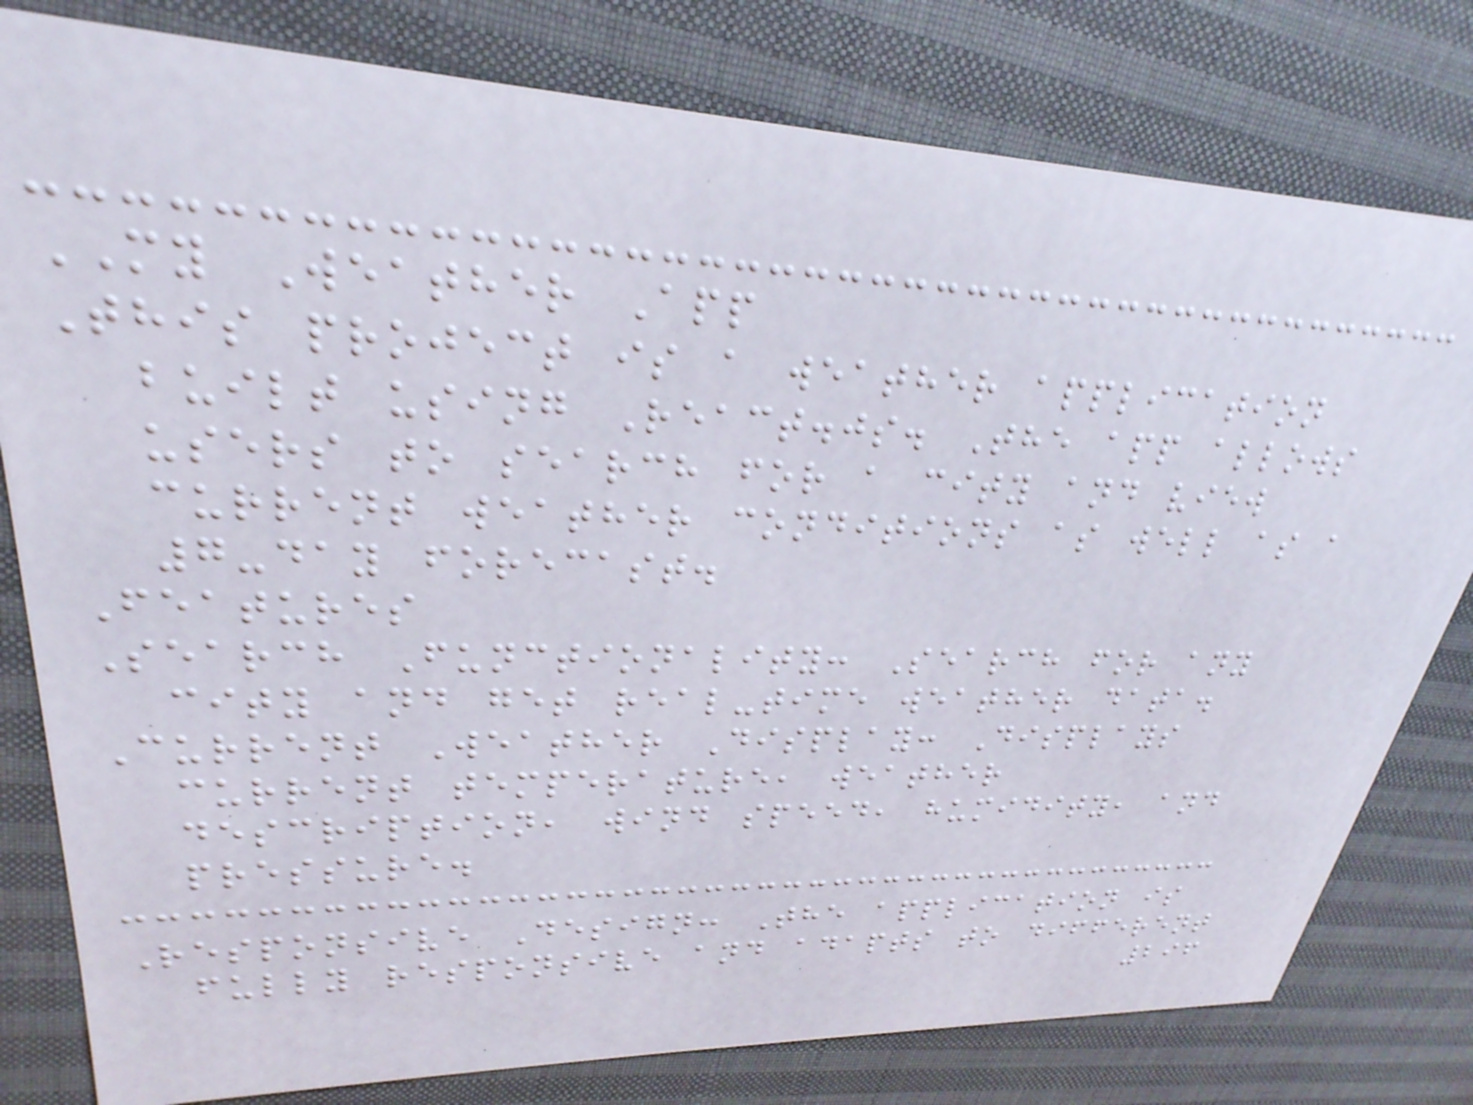MY Weather App
This project is a weather application
built using React.js. The app allows
users to search for a city and view
current weather conditions as well as a
7-day forecast.
Features
Search Functionality: Search for any
city and get real-time weather data.
Current Weather Display: Displays
current temperature, weather
description, wind speed, humidity, and
pressure.
Responsive Design: The application is
fully responsive and adapts to different
296
